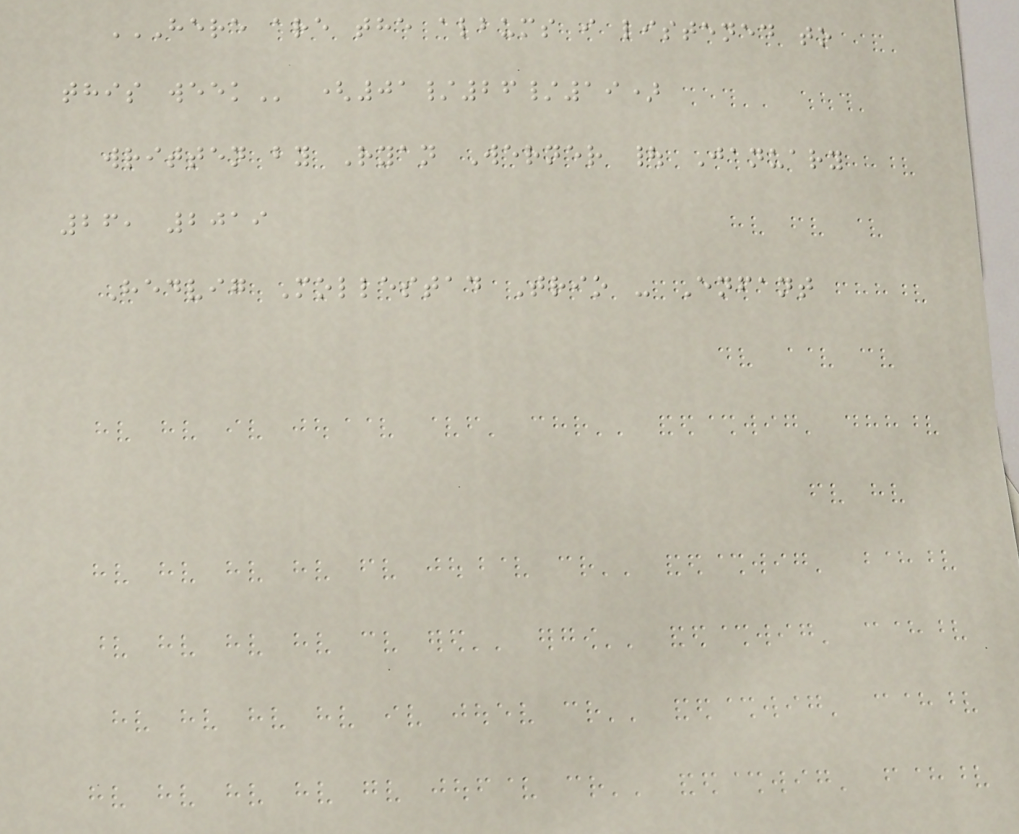HERE ARE THE ALBUMS I LISTENED TO
THIS WEEK (01/26/19)
written by Ryan Werner | January
26, 2019
Hedvig Mollestad Trio - Enfant
